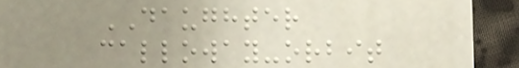DAUGHTER
calloway-orbit
